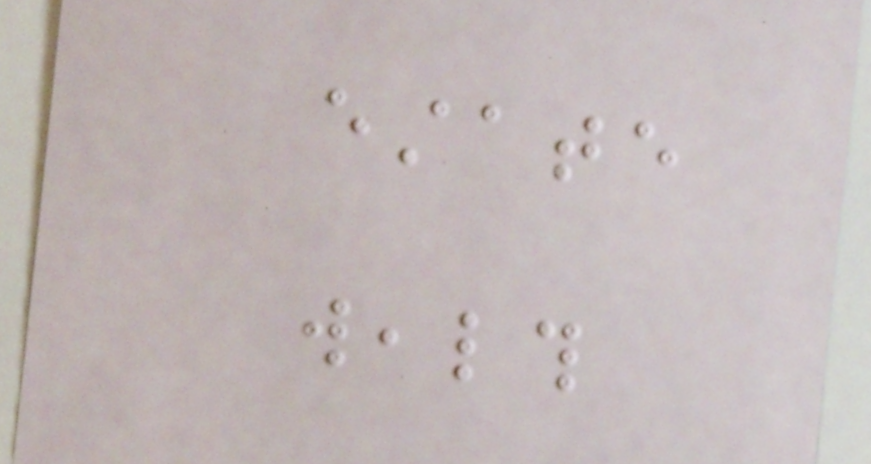estate
wealth
